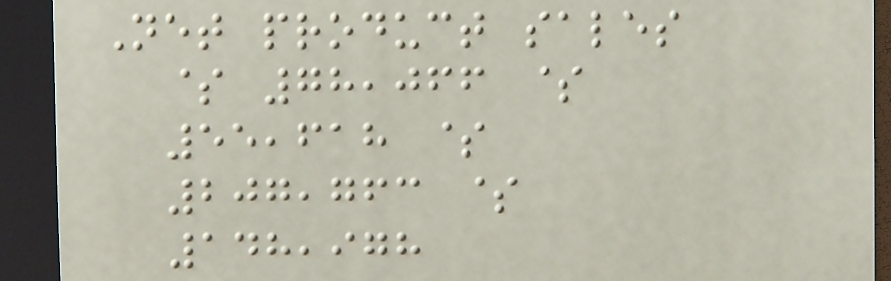Net product sales
$ 78,066 $
55,618 $
207,763 $
148,978
